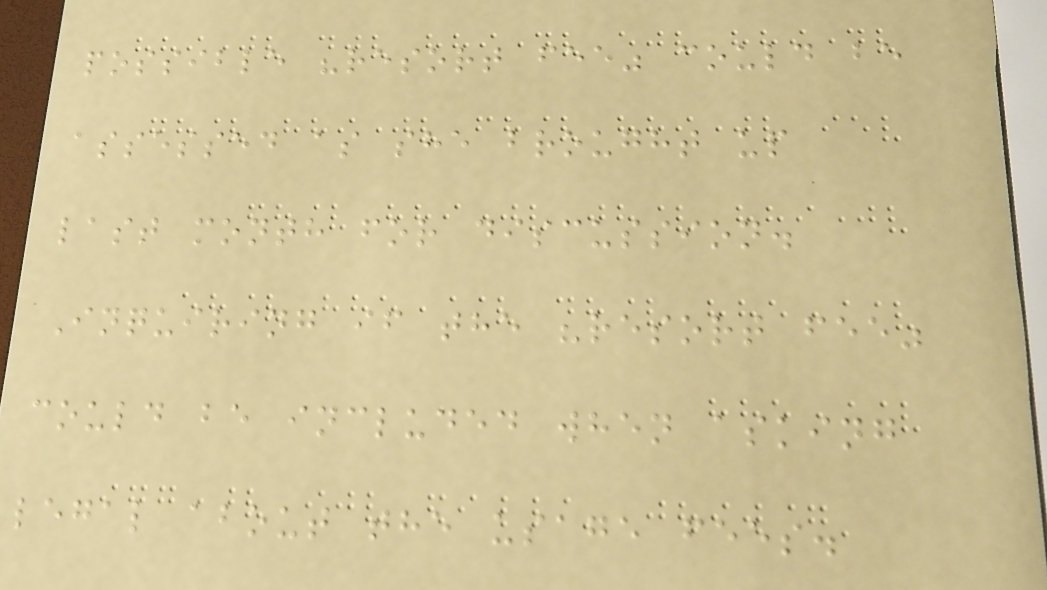possible "resort fee" could be
assessed as she brought up
last month for discussion.
Inquiring if the "resort fee"
could be included when asking
legal about the usage fees.
